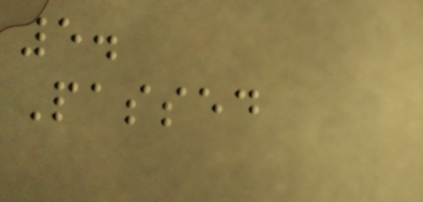5.
Passed
